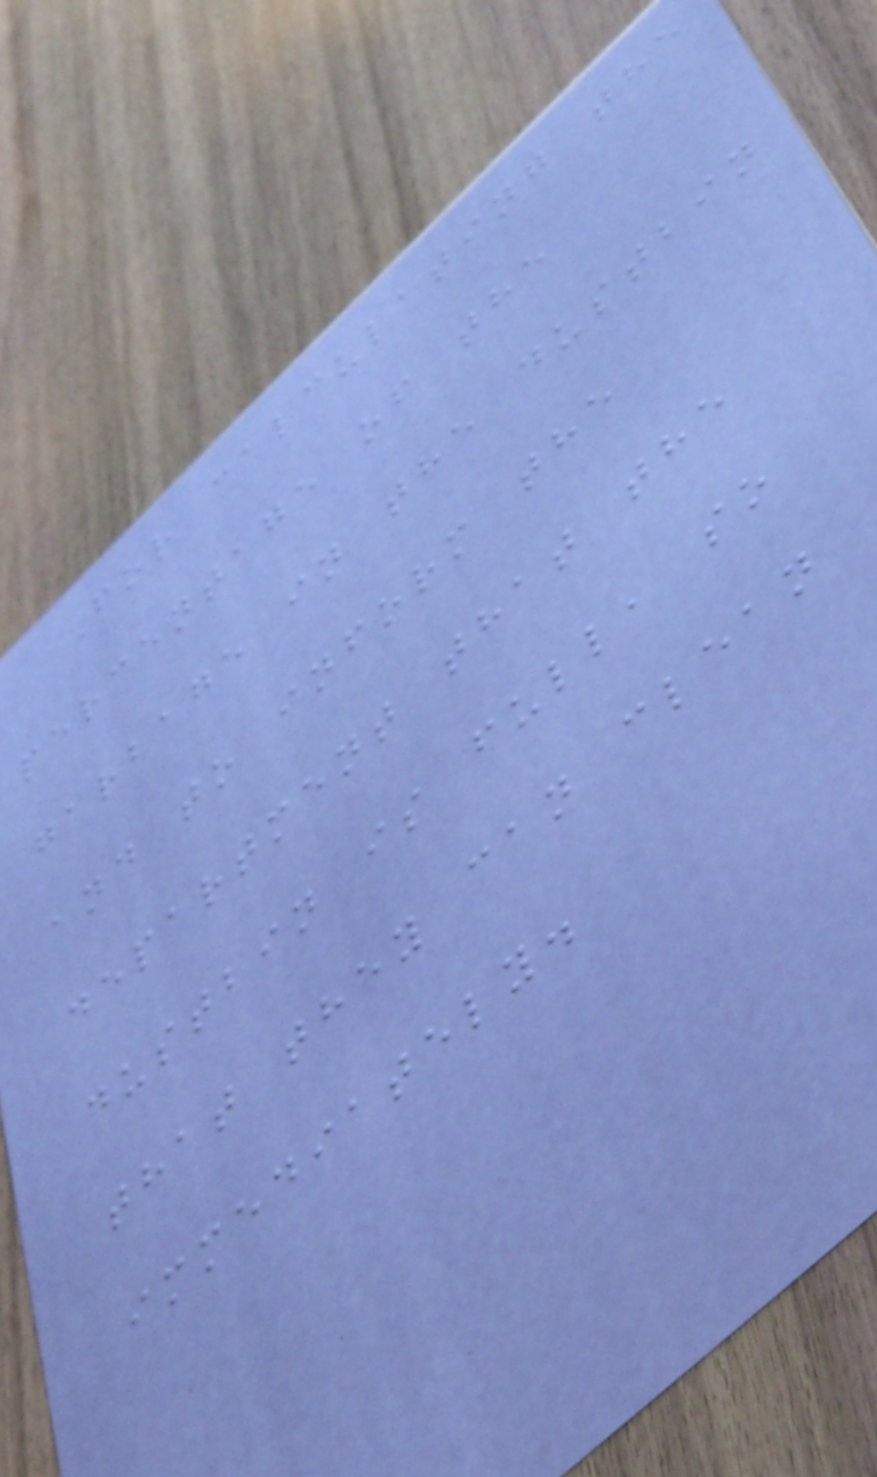For calculating the
percentage of the
garbage in the dustbin
and to inform the
department that the
dustbin is full, so
that they can clean
immediately.
